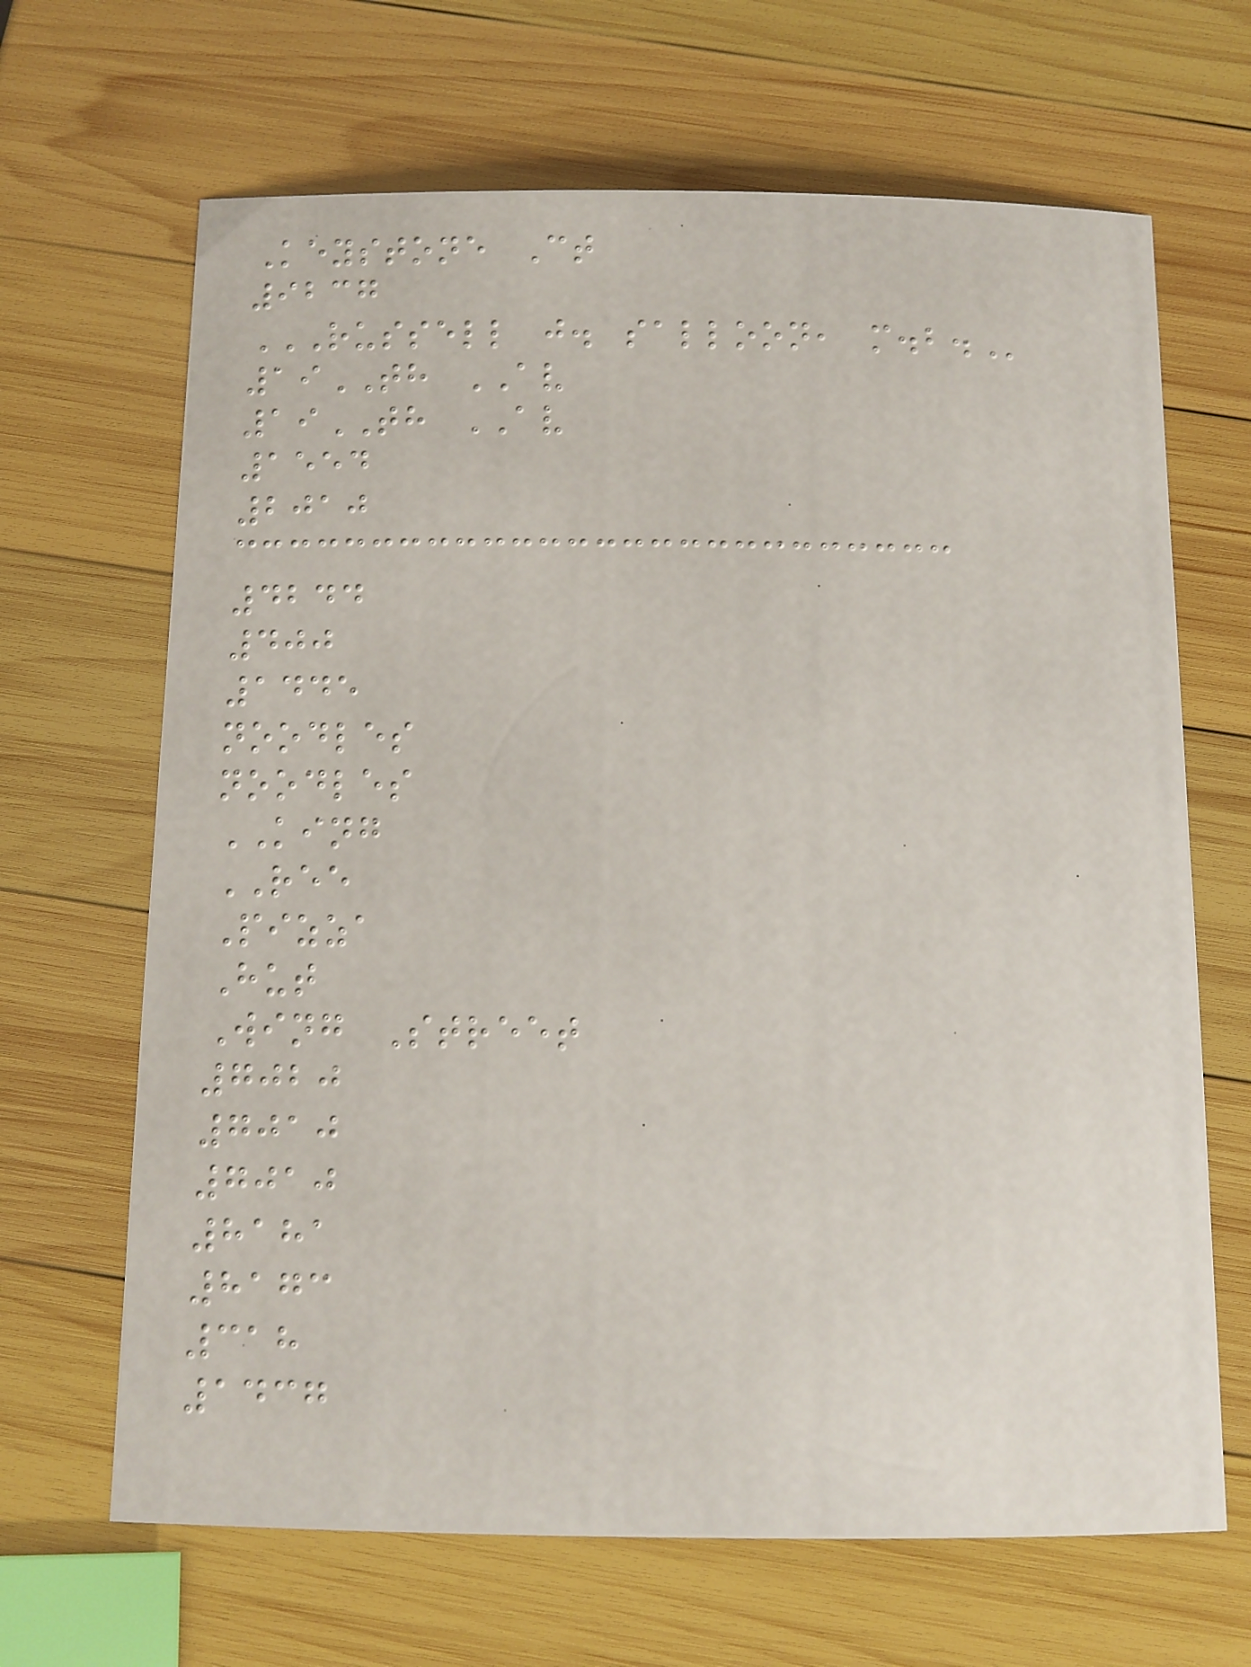Keystone Ct
9237
RUSSELL J. SALLOON, M.B.
19TH AV
19TH AV
1554
2010
4244
400
1445
noodles
noodles
KING
REE
Pizza
Hut
Wing Street
7020
7010
7010
8181
8173
318
1437
